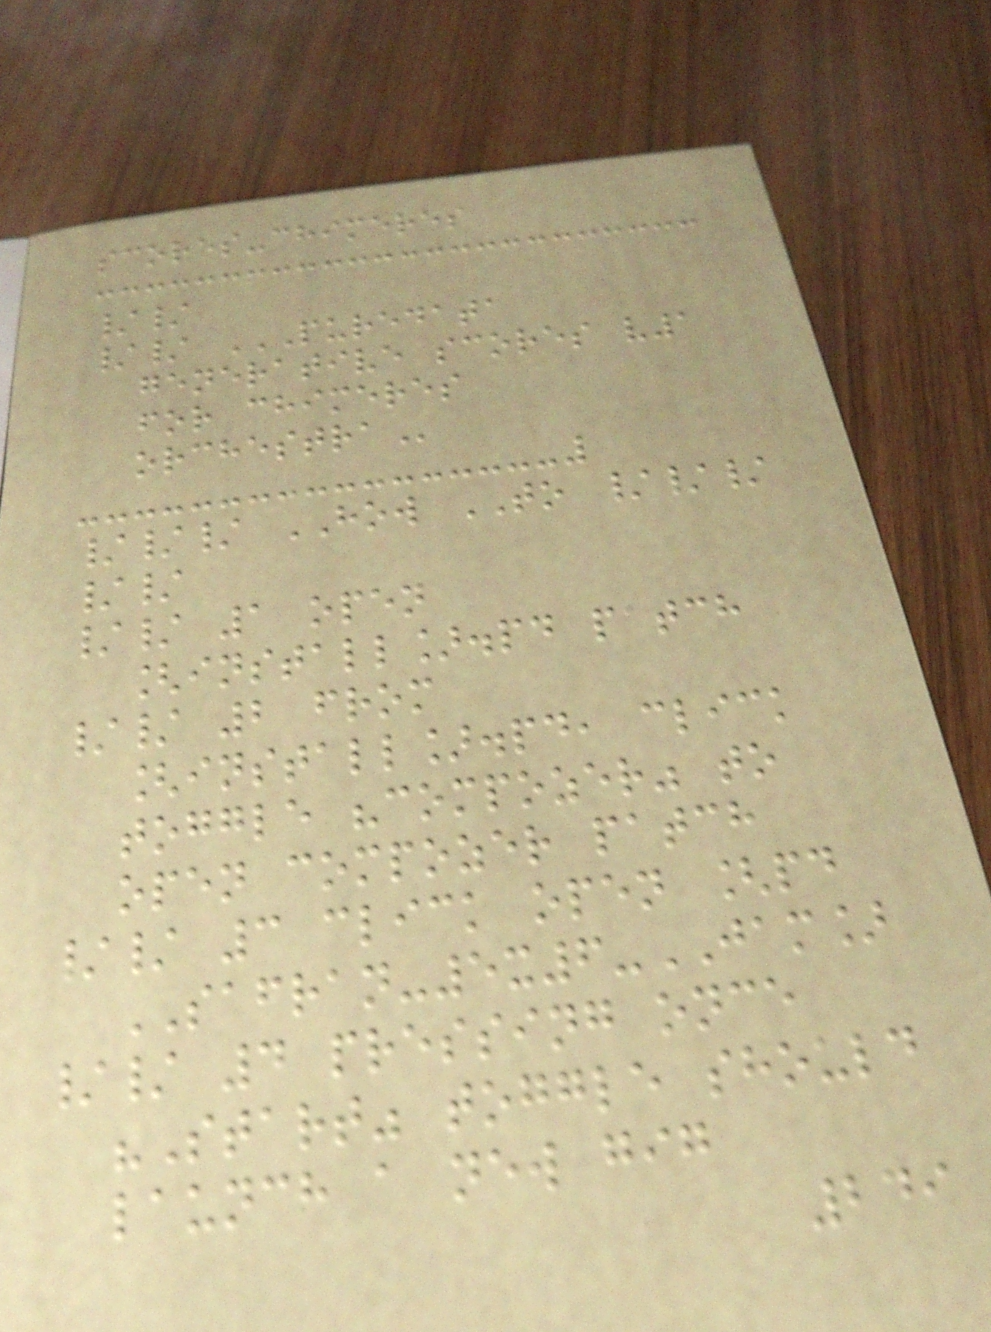scores-chimeres
//
// PUREDATA
GENERATIVE SCORES V1
FOR CHIMERES
ORCHESTRA
/// HOW TO ///
//
// 1 open
[install].pd patch
// 2 from
[install].pd, click
toggle "compozer" to
open compozer patch
// 3 click open [pd
SAFRAN-5x6-JAM]
// 4 pressing once
"Start" toggle should
launch a new gig
249
